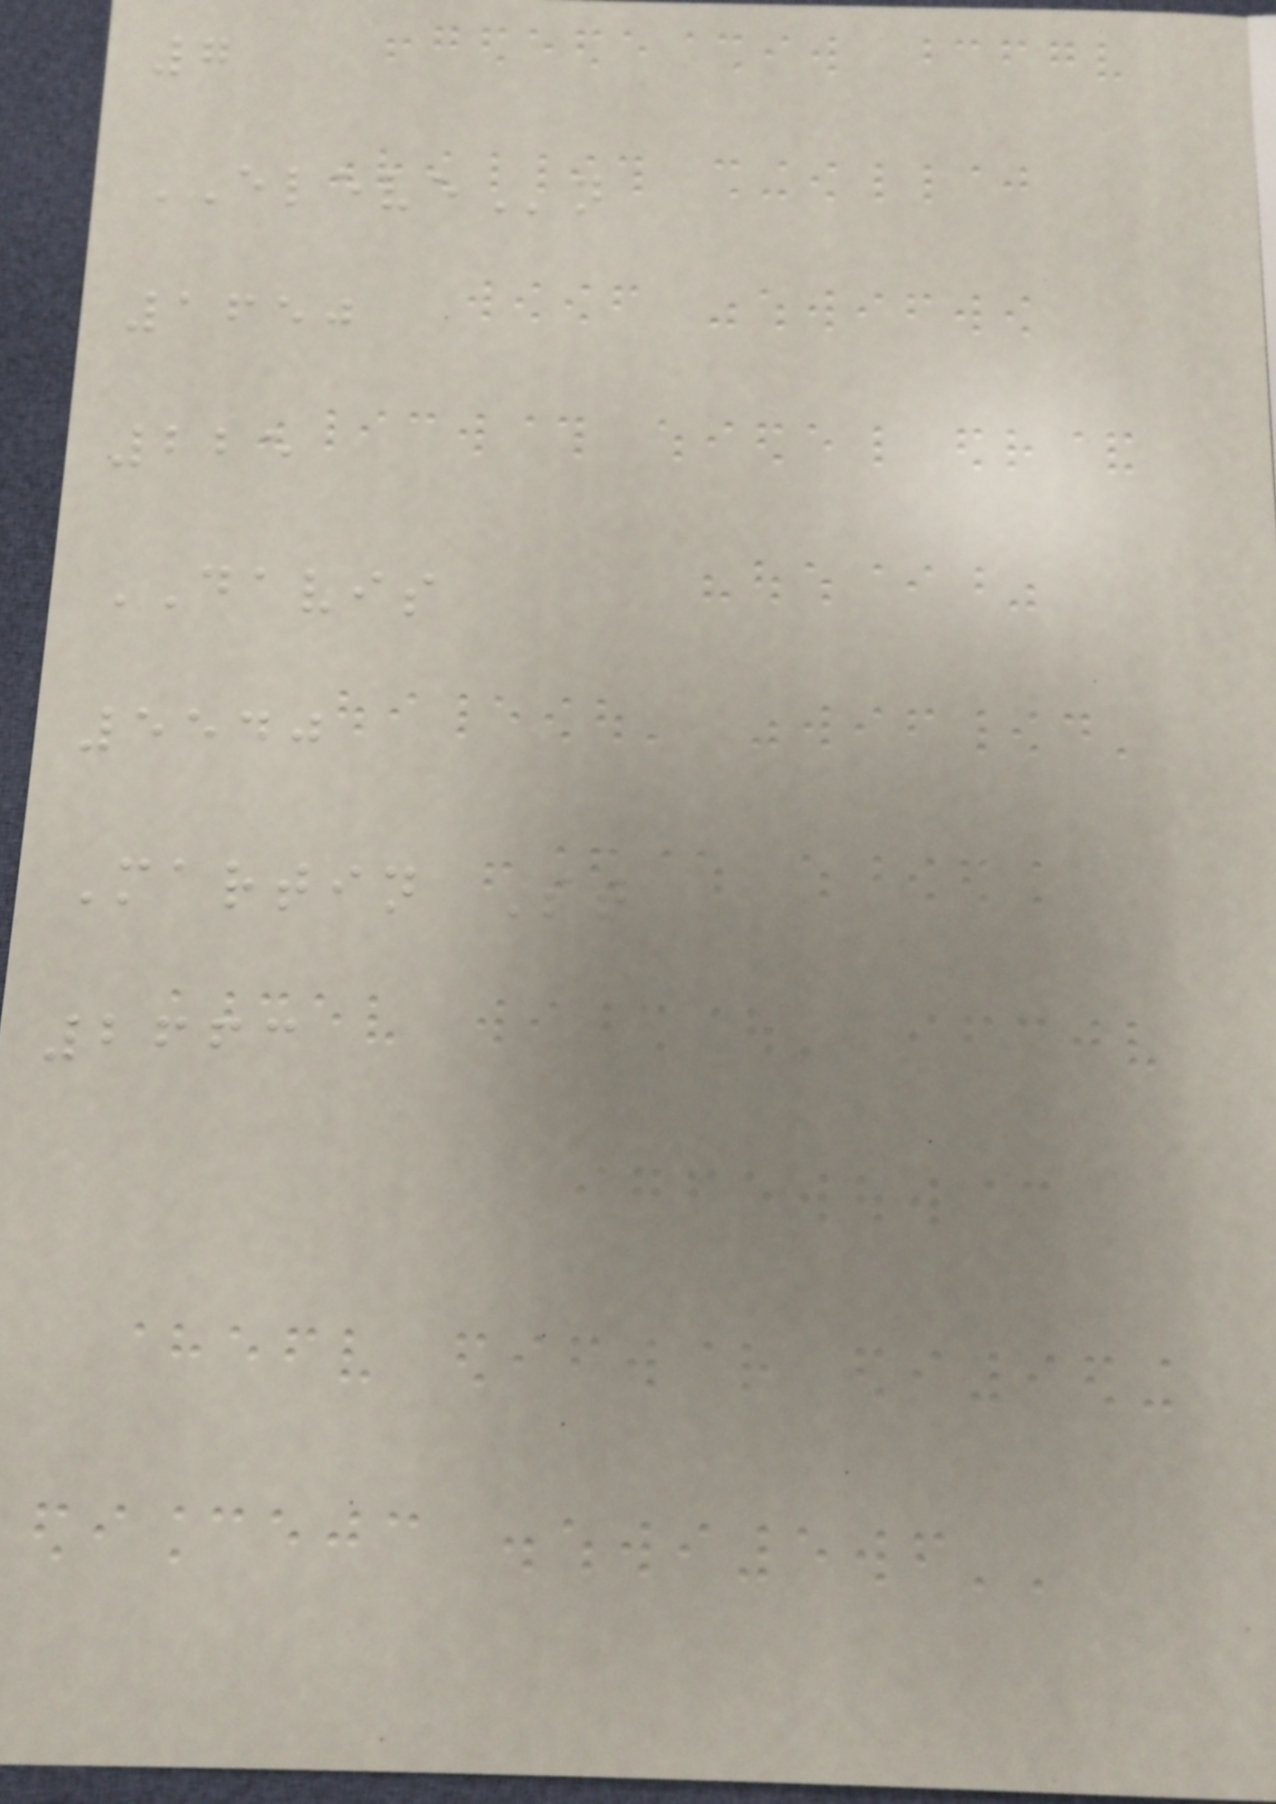7
ELEVEn
1650
225
DAVIS
5540
Martin St
2663
